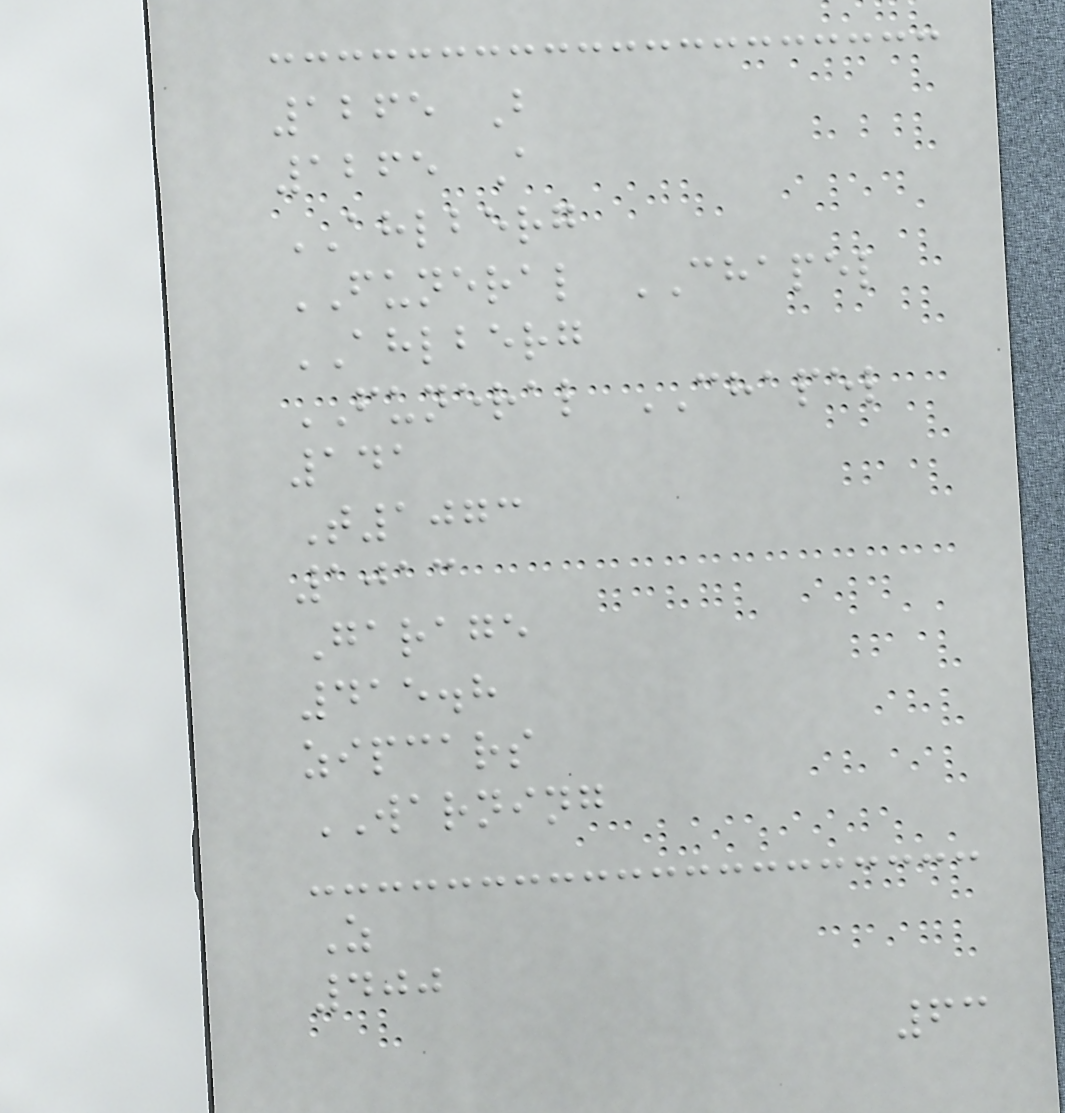1265 B
1265 A
AHLBERG
FUNERAL CHAPEL
AHLBERG
FUNERAL CHAPEL
141
T1073
1013
Garage
415.8
zipcars
WARNING
Z
400
63
